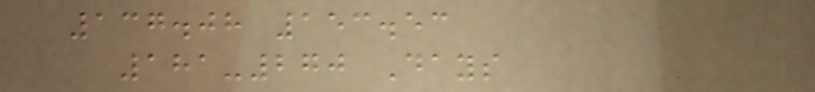137.08 153.53
181-270 Days
